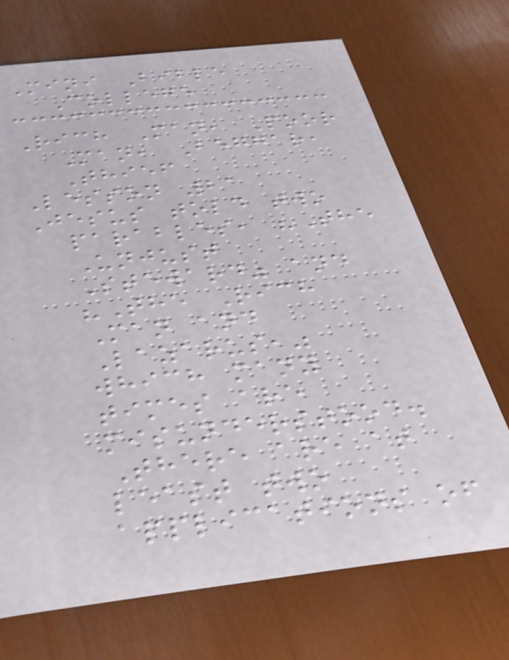Mini Bible
College
Rich Man, Poor
Man, Beggar,
Thief
Lesson 21
Jesus told two
parables, "The
Unjust
Steward" and
"The Rich
Man and
Lazarus,"
which many
times are
misunderstood.
There are at
least two
applications of
